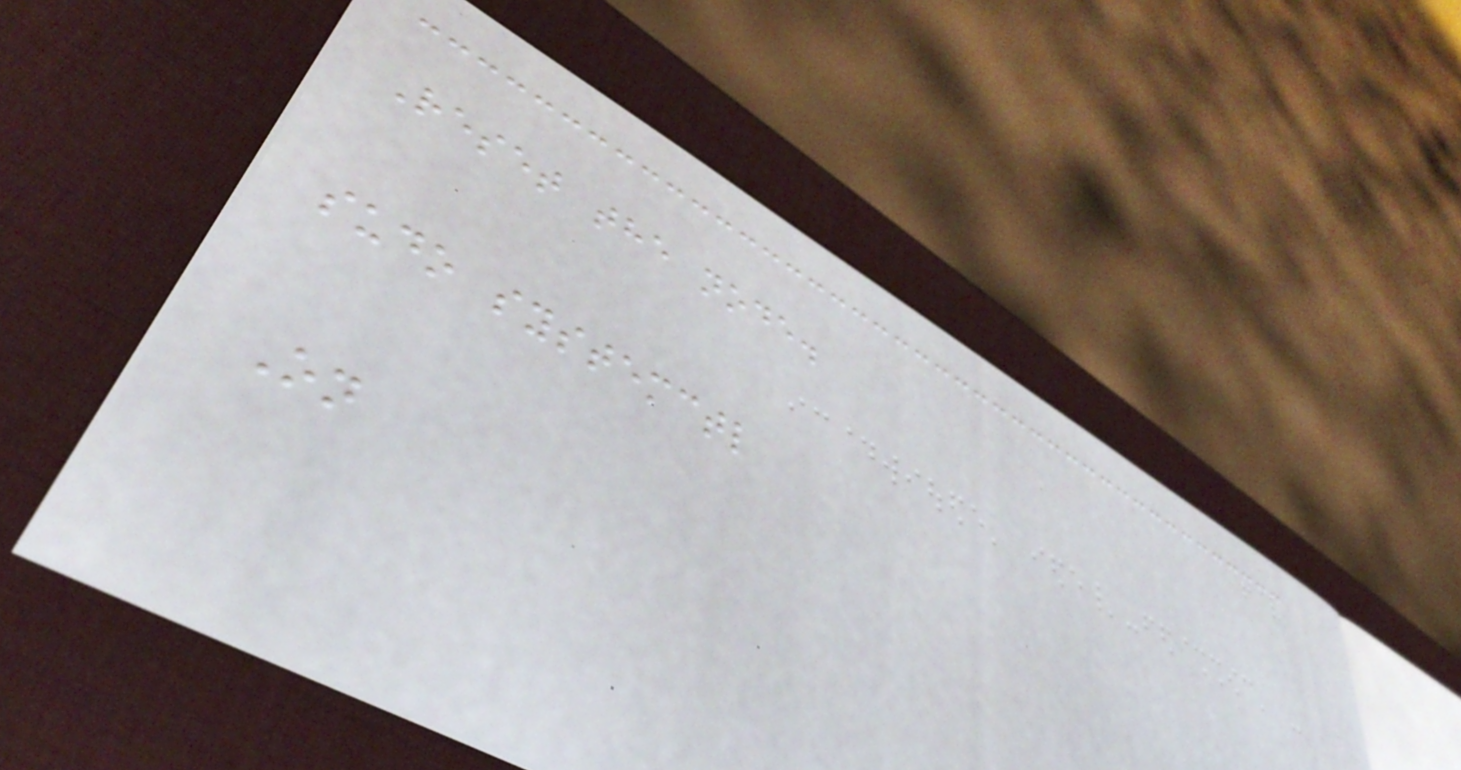Reset the node.
sudo systemctl
On
